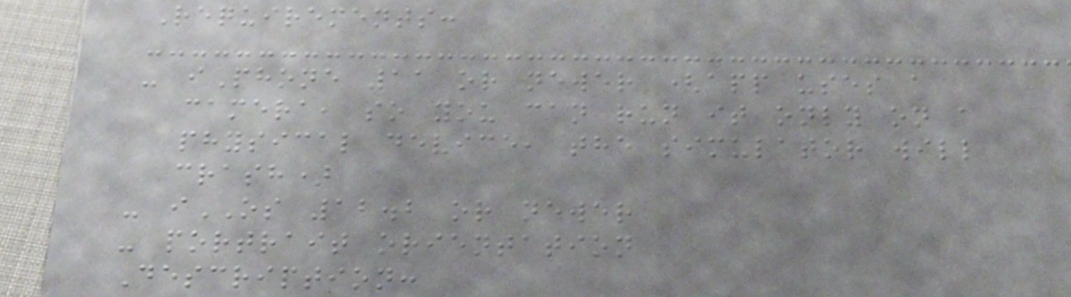Requirements:
- iPhone 11 or newer (app uses a
camera, so you can run it only on a
physical device, the simulator will
crash)
- iOS 12.2 or newer
- portrait orientation
Description:
